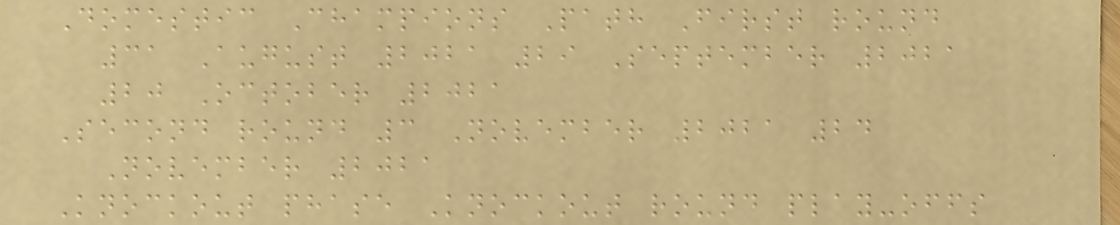Domestic Champions Path First round
31 August 2021 29 September 2021
20 October 2021
Second round 3 November 2021 24
November 2021
Knockout phase Knockout round play-offs
